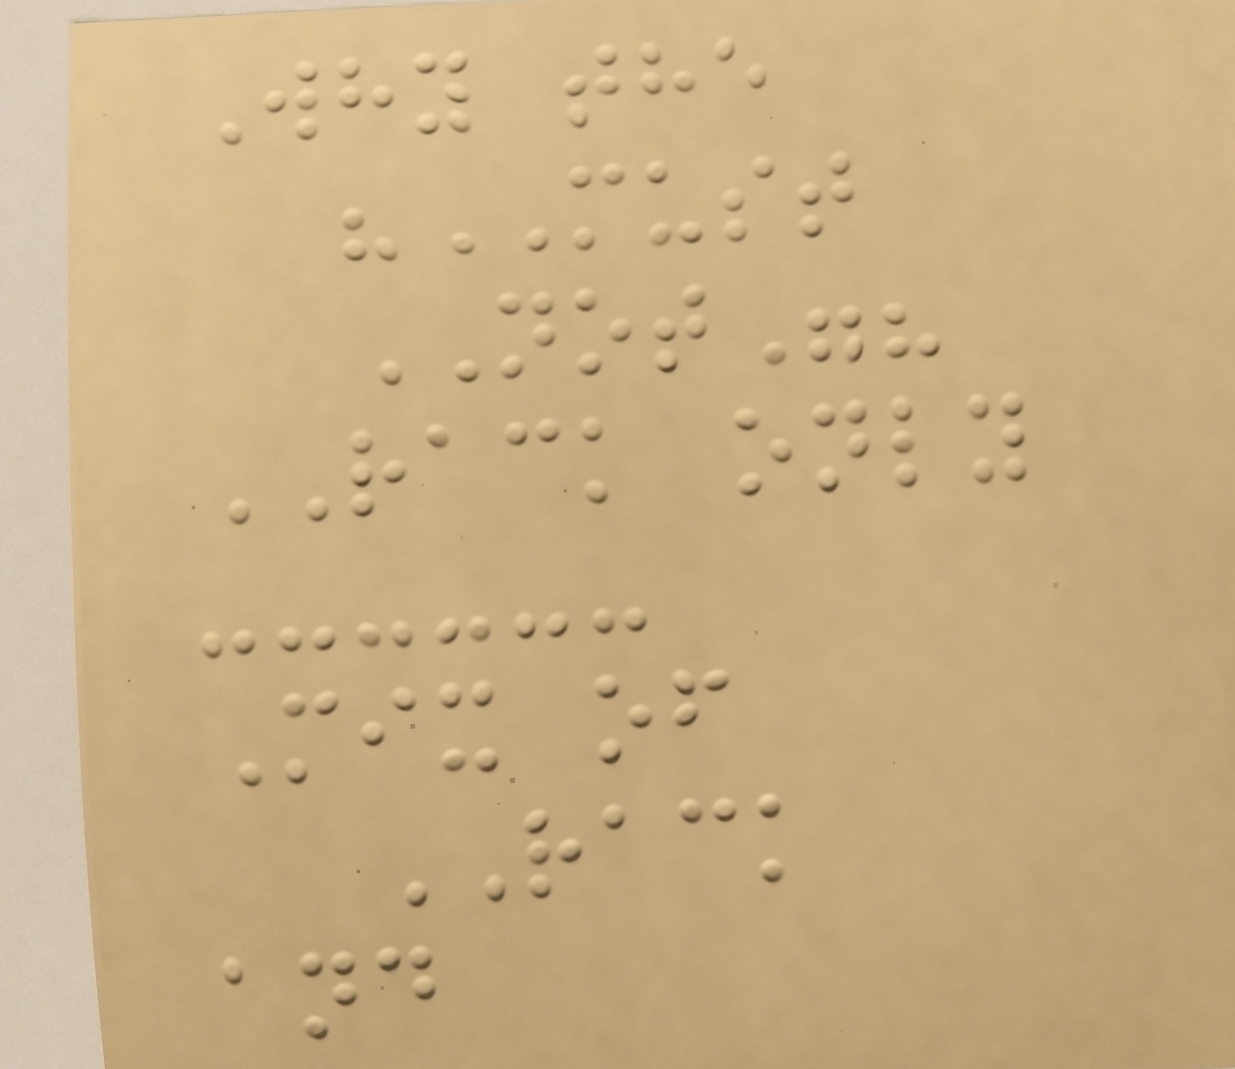Why the
"MUST
NOT"?
RACK only
Mix of
RACK
and
